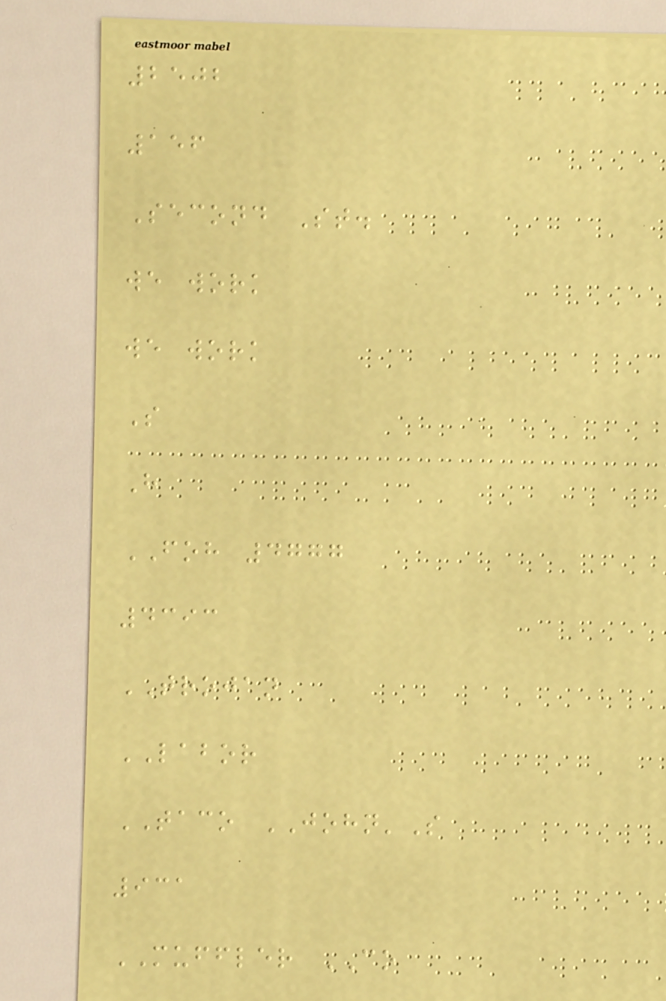2502
156
Second St.
we work
we work
S
H
FOH 4777
4393
TROJAN
LABOR
TACO JOHN'S
931
MUFFLER CO
